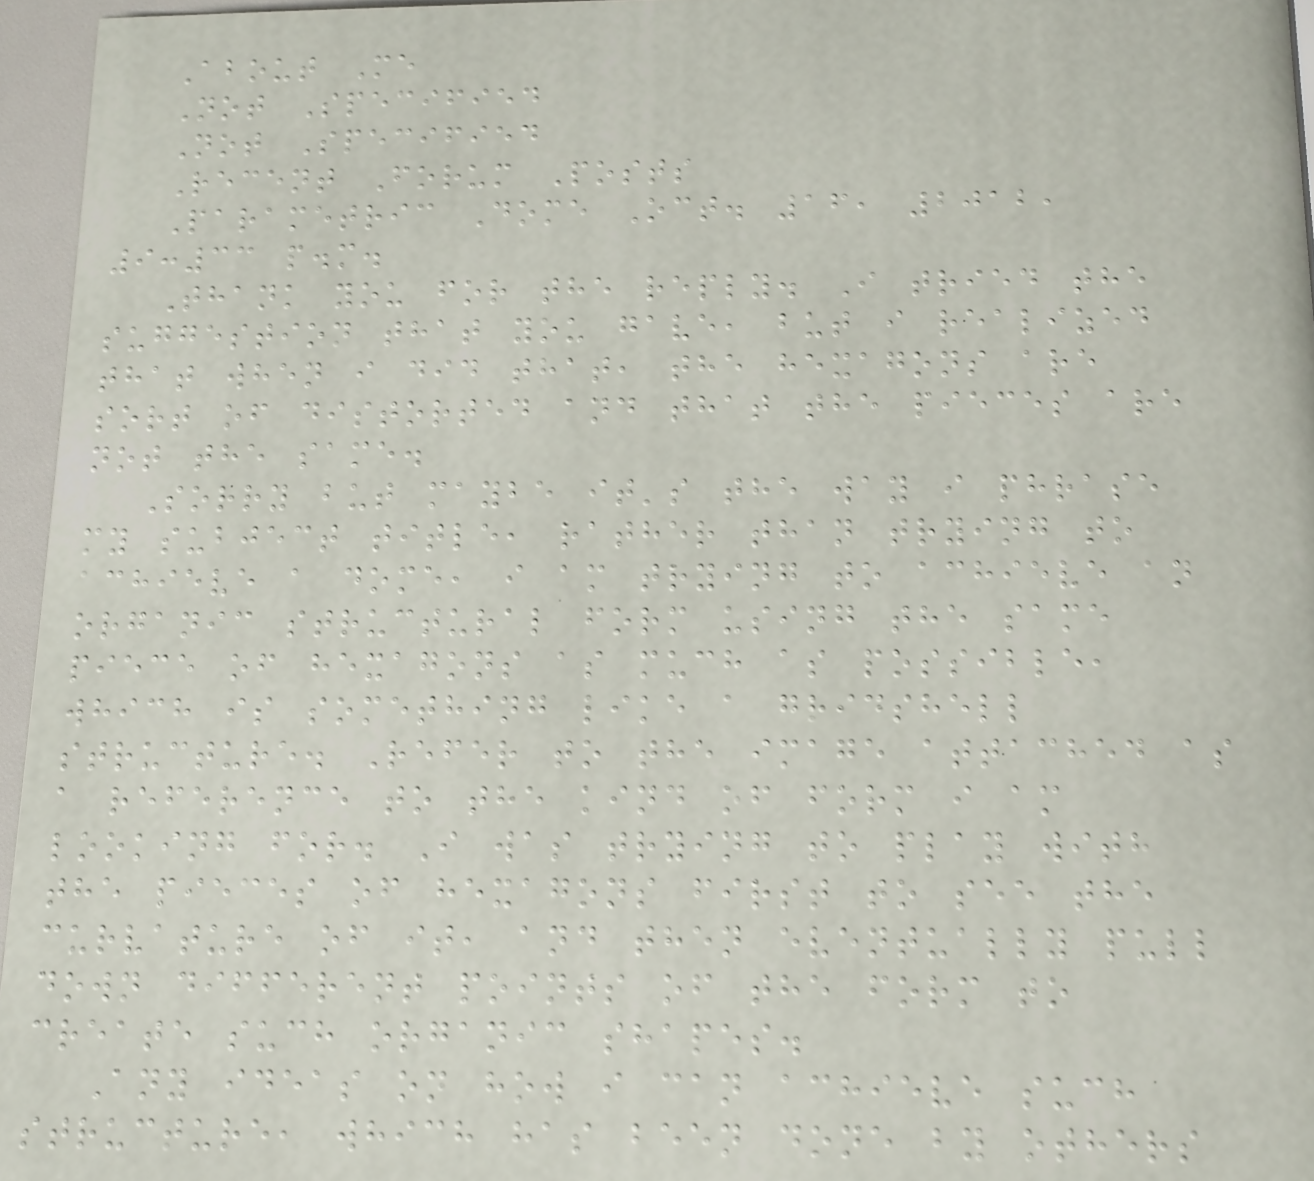About Me
Not Specified
Not Specified
Recent Forum Posts
Parametric Dome Oct. 16, 2012,
9:33 p.m.
Thank you for the reply. I tried the
suggestion that you gave, but i realized
that when i did that, the hexagons are
sort of distorted and that the pieces are
not the same.
Sorry but maybe it's the way i phrase
my subject title, rather than trying to
achieve a dome, i am trying to achieve an
organic structural form using the same
piece of hexagons as much as possible,
which is something like a gridshell
structure. Refer to the image attached as
a reference to the kind of form i am
looking for. I was trying to play with
the pieces of hexagons first to see the
curvature of it, and then eventually pull
down different points of the form to
create such organic shapes.
Any ideas on how i can achieve such
structure, which has been done by others
